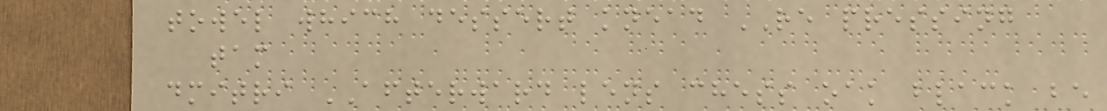towel which dessert knead RE pressing
tam
dmitri AFTERWARD lens chess oak black be
